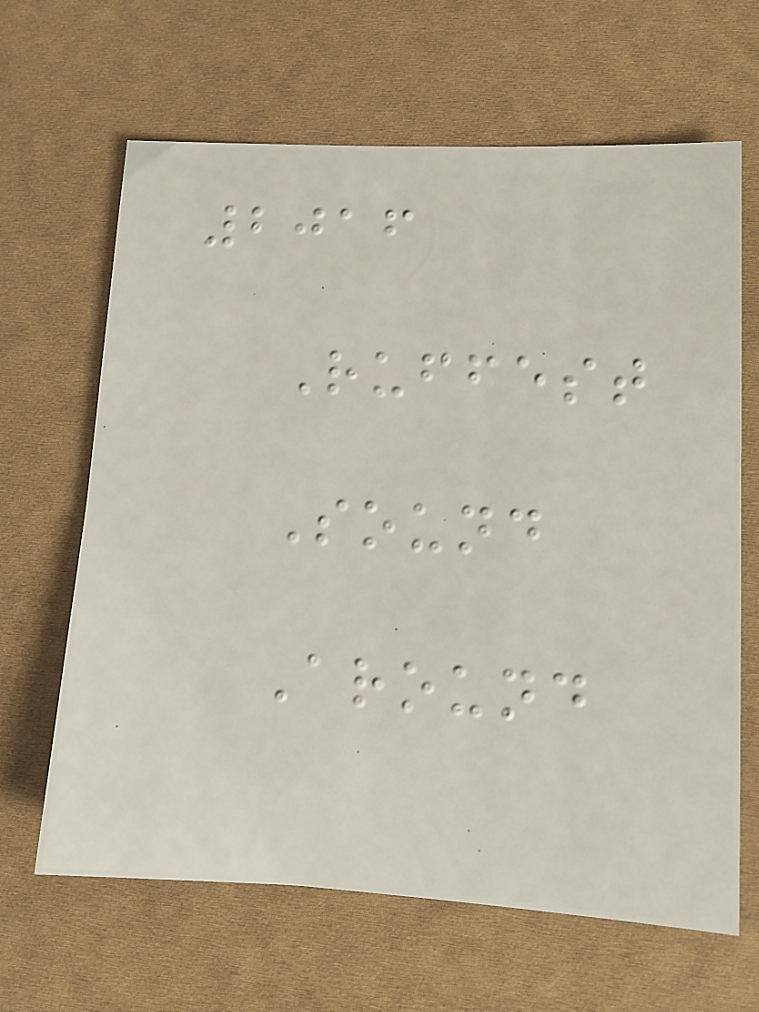2016
Ruffest
Sound
Around
